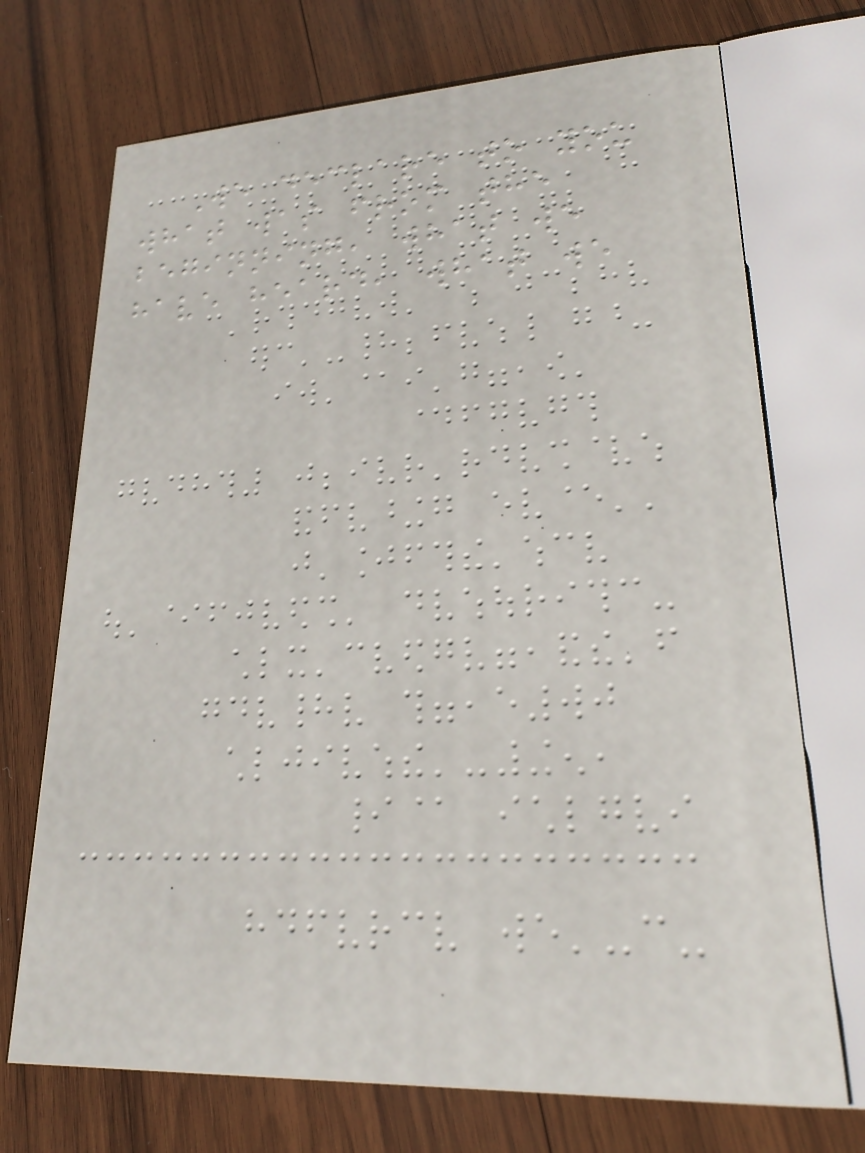We declare to you
what was from the
beginning, what we
have heard, what we
